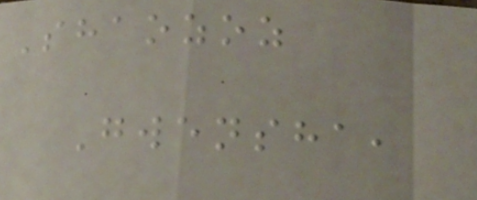Shaozoz
Gwensha,
